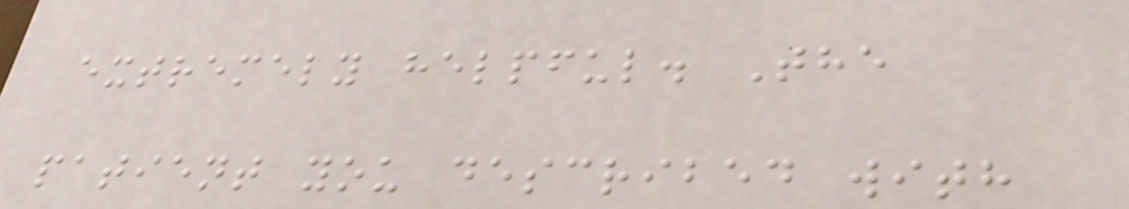extremely helpful. The
patient you described with
